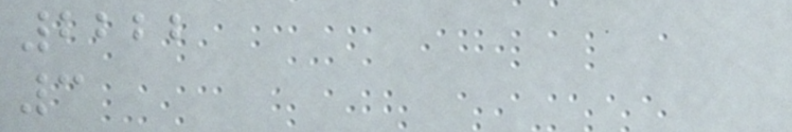2222
3
